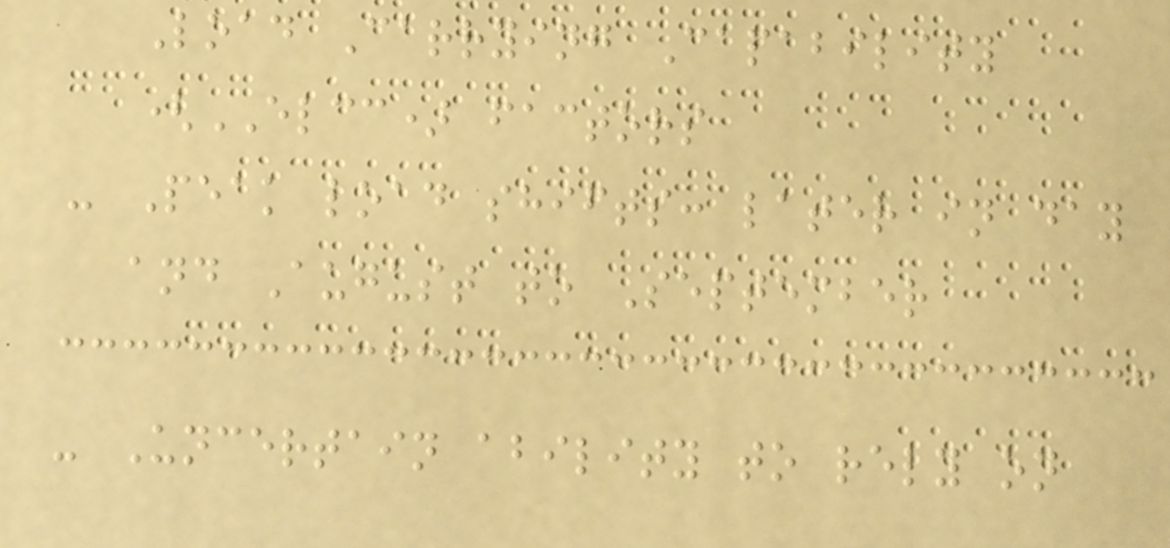Load Carrying Capability
(ELCC) factors
- Peak load shifts: later in day
and August to September
- Uncertain ability to rely on
